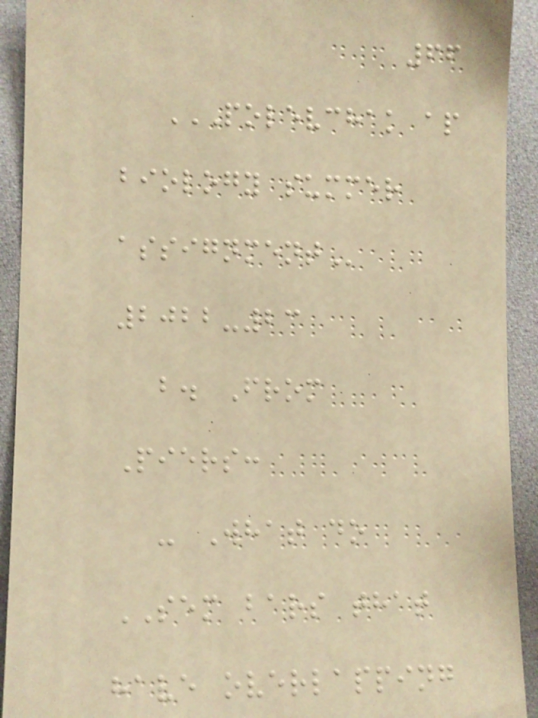66
POLEVCHAK AP
BIOLOGY SUMMER
ASSIGNMENT
2022-23
b. From
Piers:
- What do
SEM bars that
have overlapping
